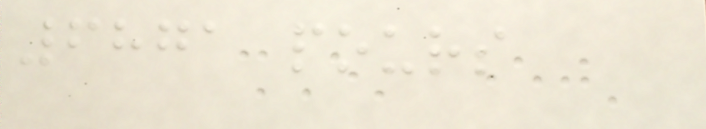6871 pours
